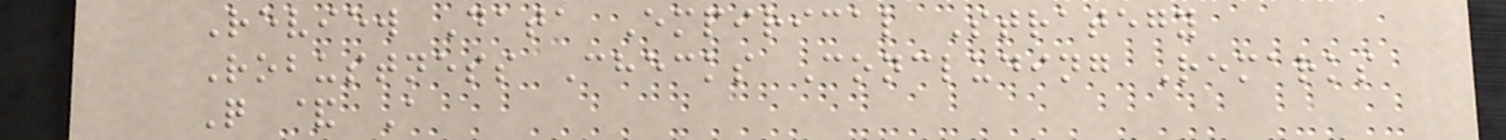Review Data Empirical Strategy
Robustness Checks Concluding Remarks
Q & A
